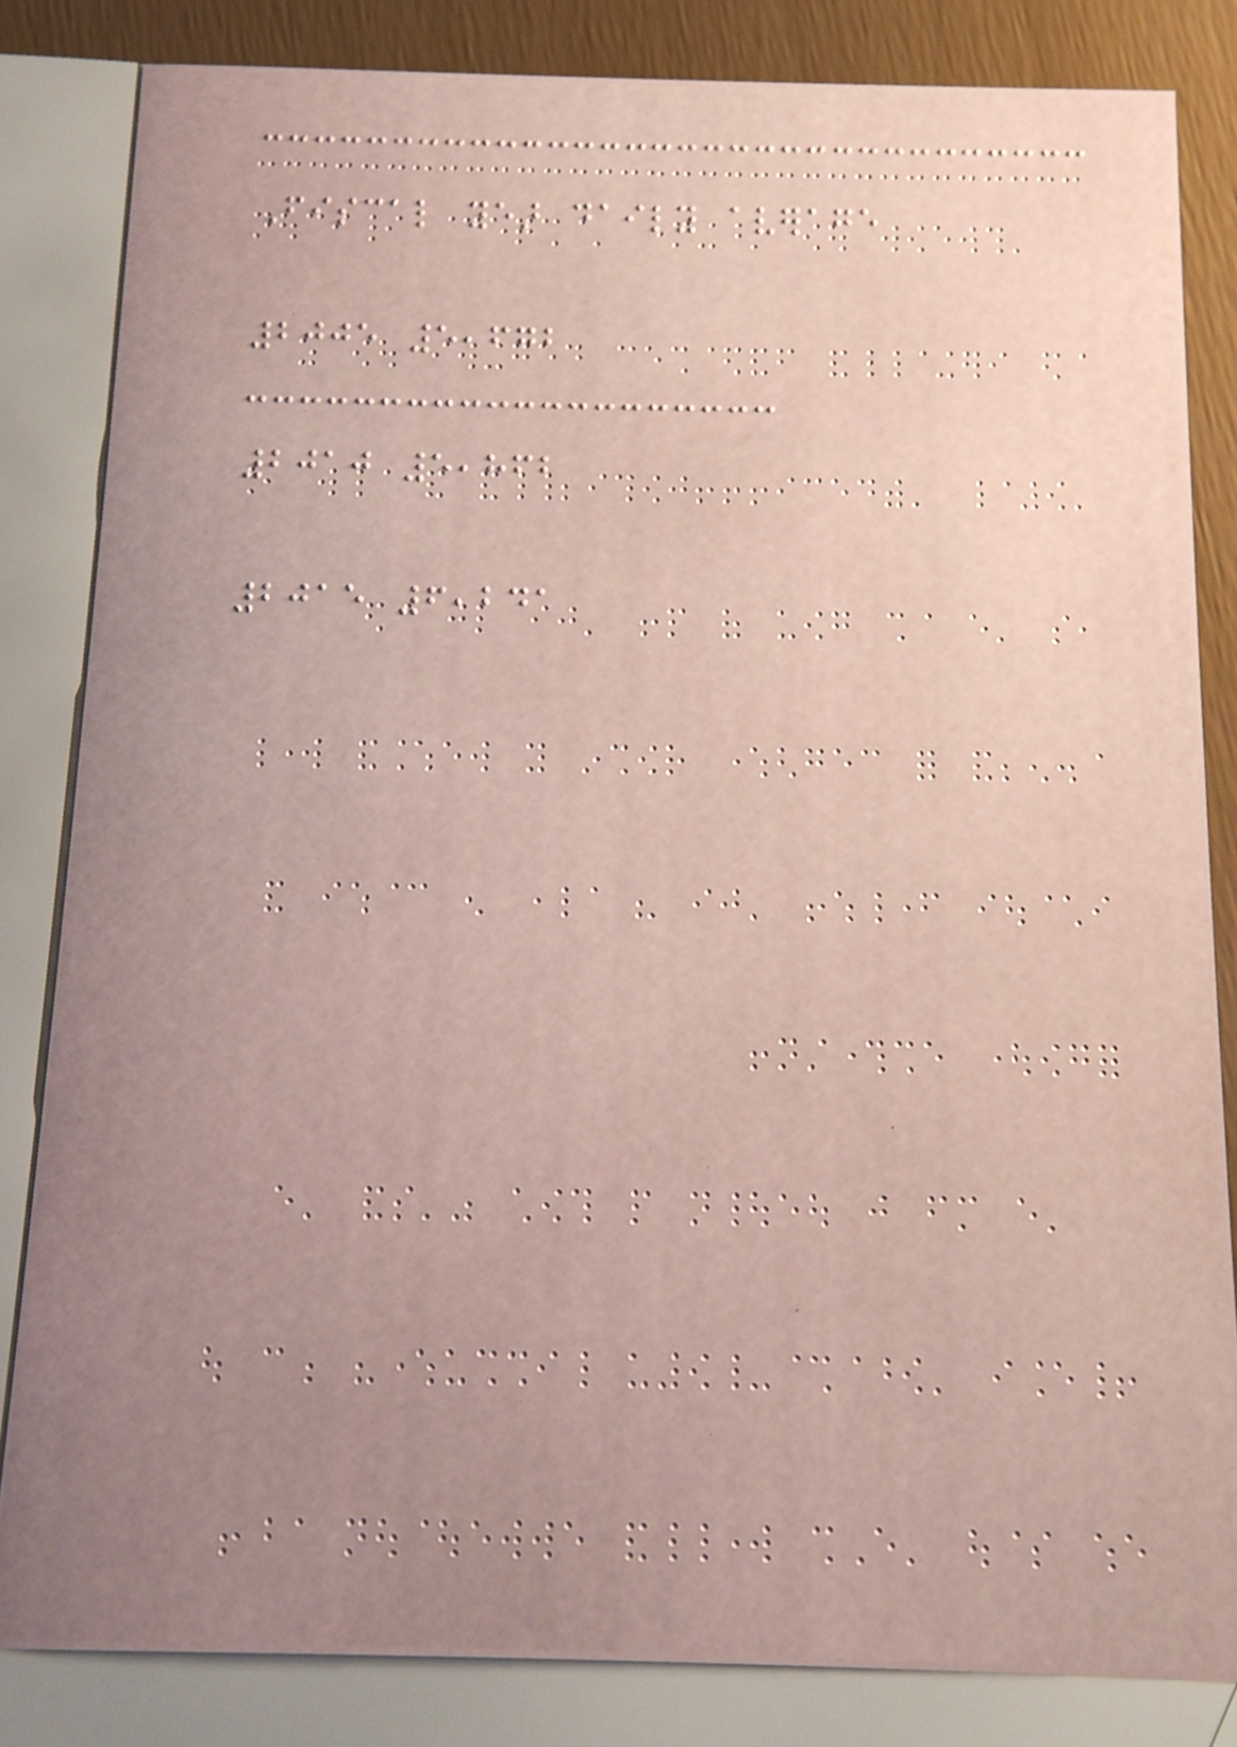Fiscal year daily average
2005 5,672
2010 5,862
2015 6,241
